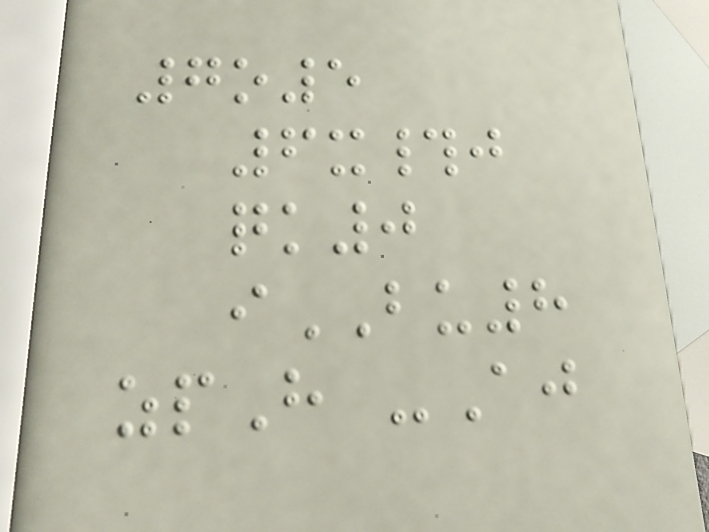7o5
6x#j
qk0
iBU8
zpH -Aj
